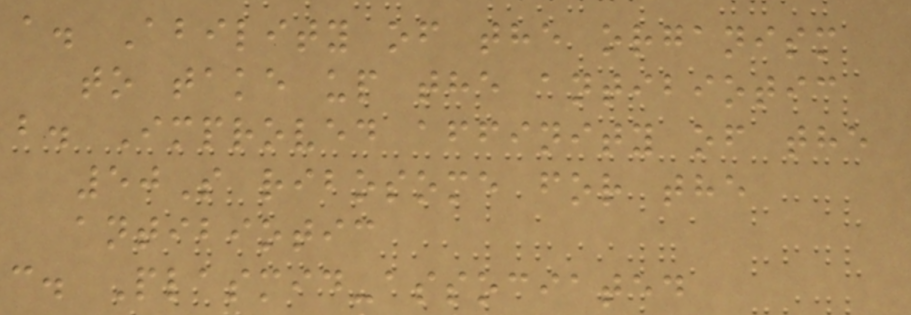a. Ability of the organism
to take up the antibiotic
b. Improved affinity of the
50S ribosome for the
antibiotic
c. Plasmid-associated
